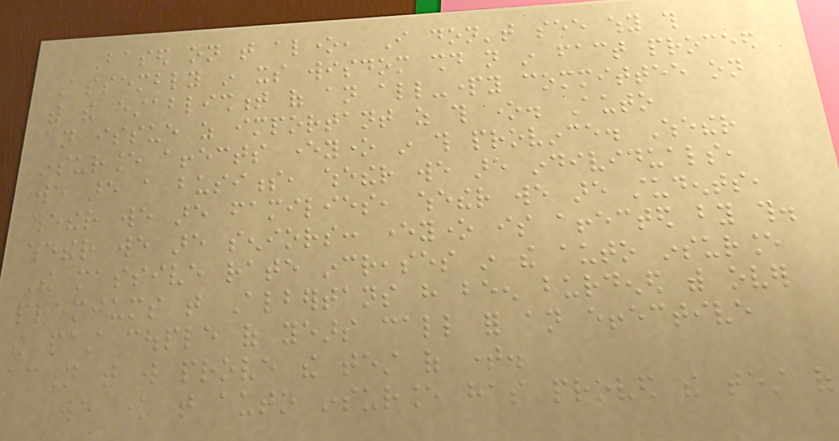Based on that alone, I don't see why this
Assembly in its wisdom should not in fact proceed
with the establishment of an all-party committee on
an issue as important as this one. Auto
insurance affects everyone in this province. Whether
we are a business, whether we are individuals,
whether we are families, whether we are students,
whether we are seniors: everyone is affected by this.
The massive rate increases in the auto insurance
premiums that Albertans have been burdened with over
the past couple of years call for an effective
action that will prove the test of time.
We know that auto insurance has proved the test of
